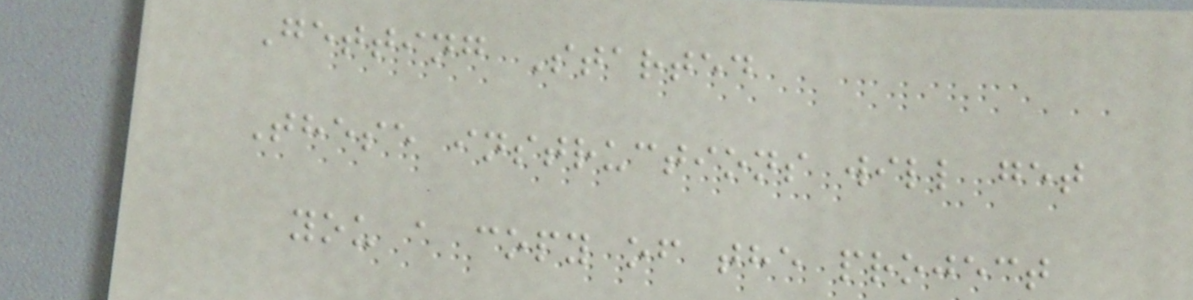Getting Started
These instructions will get
you a copy of the project
